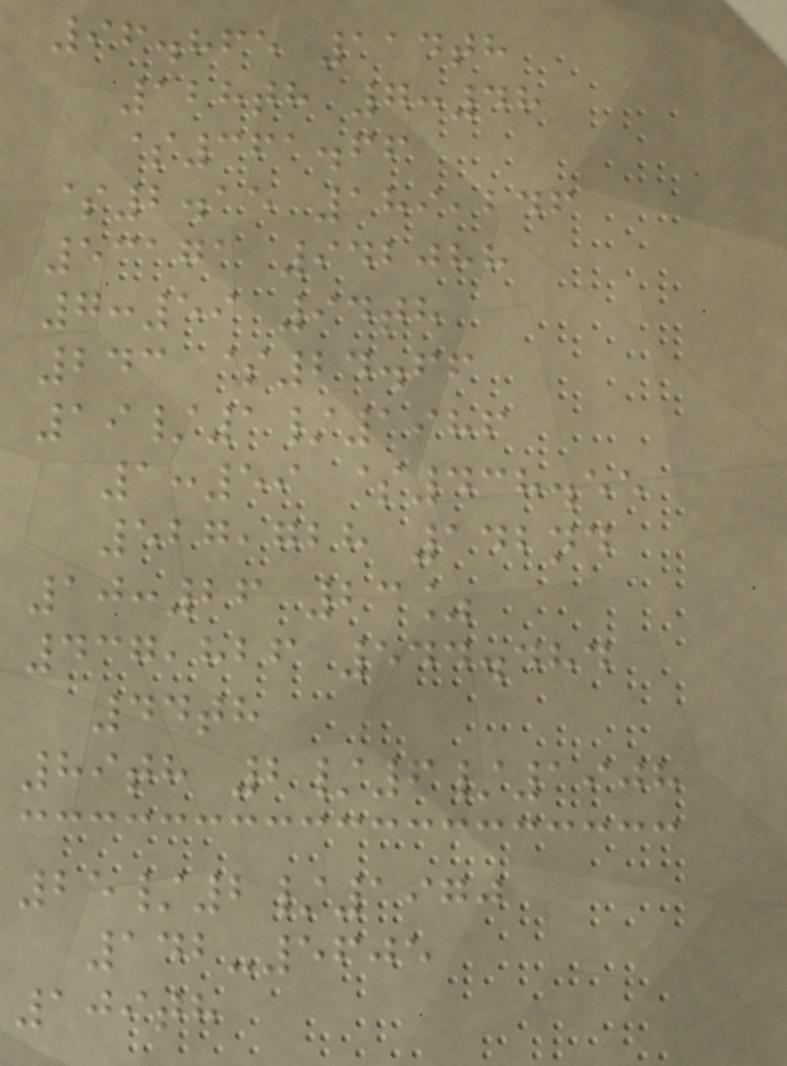96.865 114th
128th 7:48
$361.66
$2.15 189,246
53171 942088
7:59 94th
243 $24.66
19/1/1986
1:59 $438.55
527,728 142nd
10:26 23%
437,826 544.484
44th
89th 2/6/1908
25/2/1970
142-5605
109th
